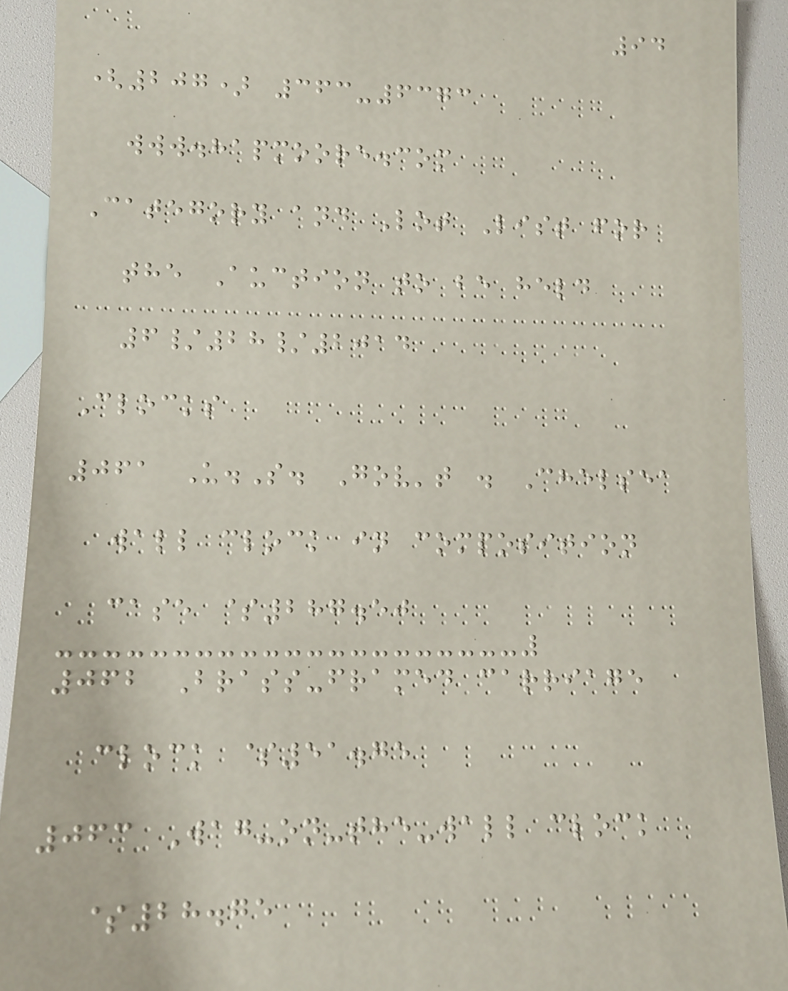94
(207) 363-6373
www.hapmoore.com
Category and Lot List for
the Auction to be held
6/28/2014
Clocks
061 U.S. Gov't . Chelsea
wall clock in composition
case $287.50
062 Brass-framed carriage
clock $51.75
063 Wag-on-the-wall clock
$28.75
